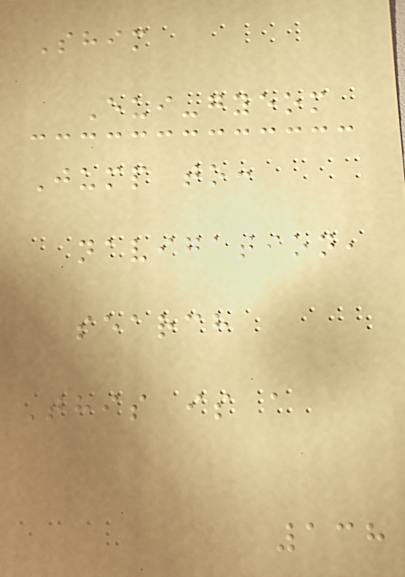Shim
Eui-gyeom
Jump to:
navigation,
search
This is a
138
